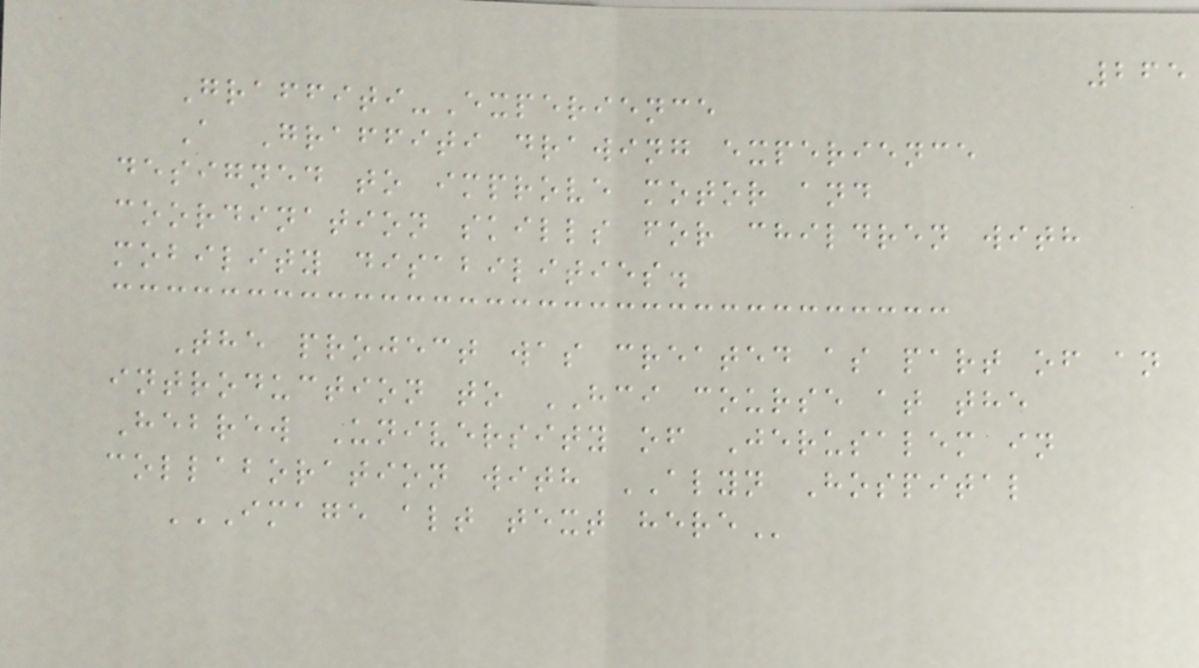265
Graffiti-Experience
A Graffiti drawing experience
designed to improve motor and
coordination skills for children with
mobility disabilities.
The project was created as part of an
introduction to HCI course at the
Hebrew University of Jerusalem in
collaboration with ALYN Hospital
IMAGE ALT TEXT HERE
